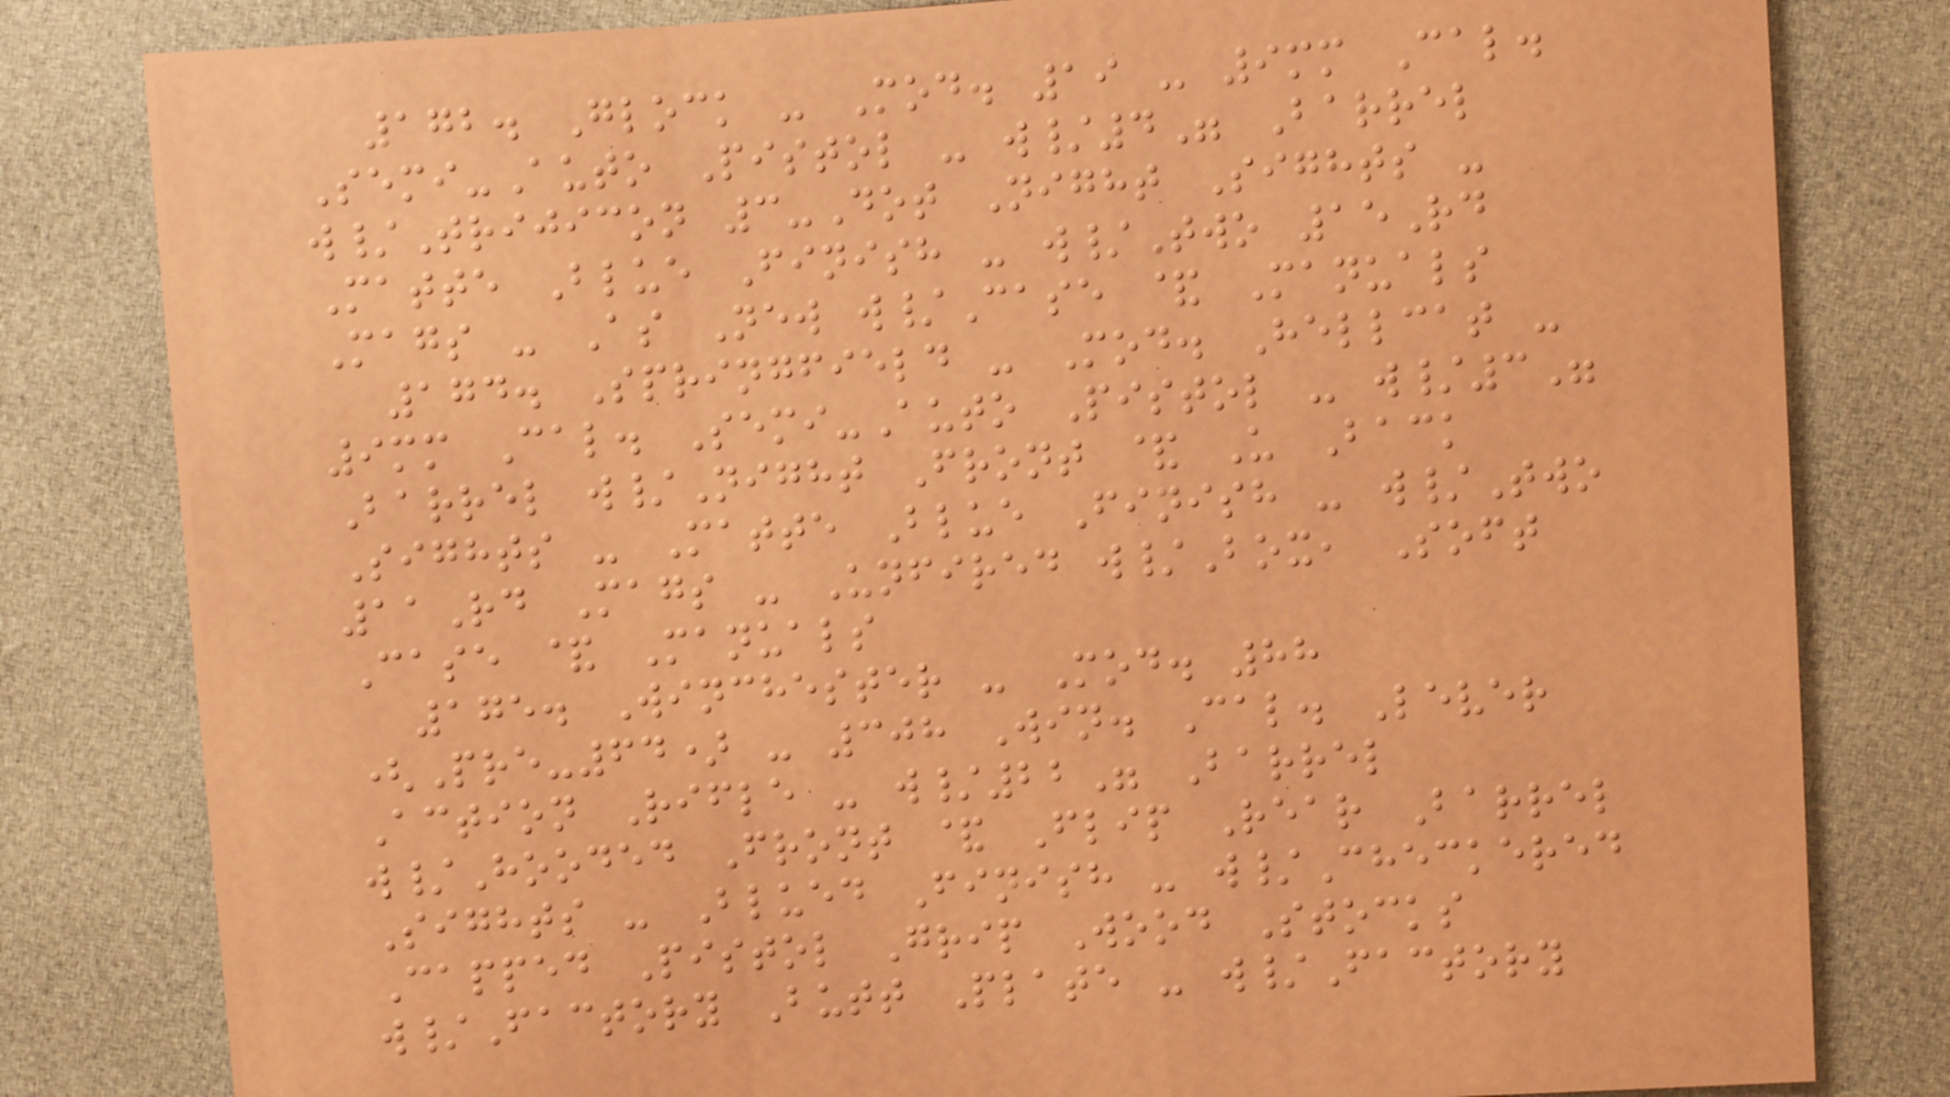172. Glock - Mod. 19 - 9mm Cal.
Semi-Auto Pistol - w/4" Barrel
w/Trijicon 3-Dot Night Sights -
Matte Blue Finish - w/Two 15Rd
Mags - As New w/Case & Manuals
174. Springfield - Mod. Hellcat -
9mm Cal. Semi-Auto Pistol - w/3"
Barrel w/Night Front & U Back
Sights - Matte Blue Finish - w/Two
11Rd Mags - Unfired w/Box, Soft
Case & Manuals
175. Winchester - Mod. 88
(Pre-64) - 308 Win. Cal. Lever
Action Rifle - w/22" Barrel
w/Hooded Front & Flip Rear Barrel
Sights - Blued Finish - w/Checkered
Capped Pistol Grip Wood Stocks
w/Factory Butt Plate - w/Factory
